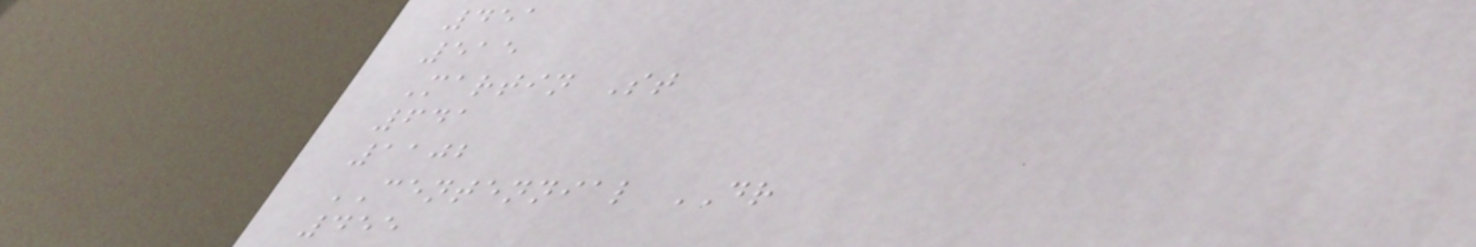451
515
Martin St
641
1102
CENTENNIAL DR
455
